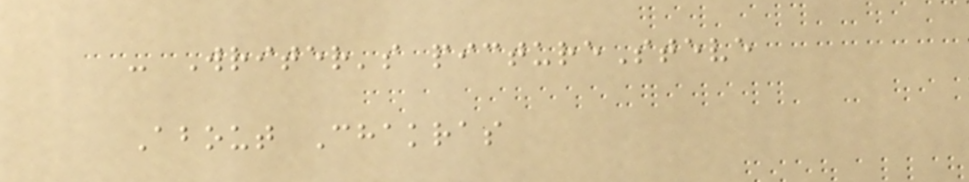- Writer's pictureSteve
About Chakras
